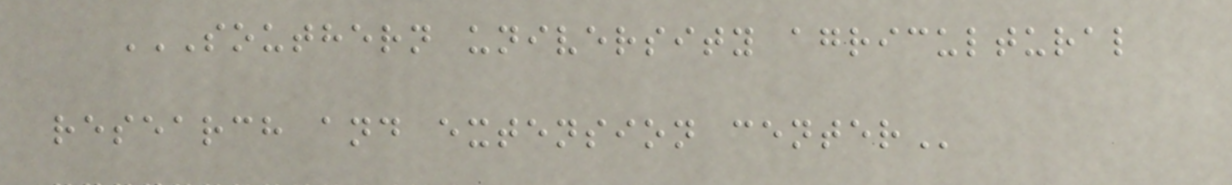SOUTHERN UNIVERSITY AGRICULTURAL
RESEARCH AND EXTENSION CENTER
